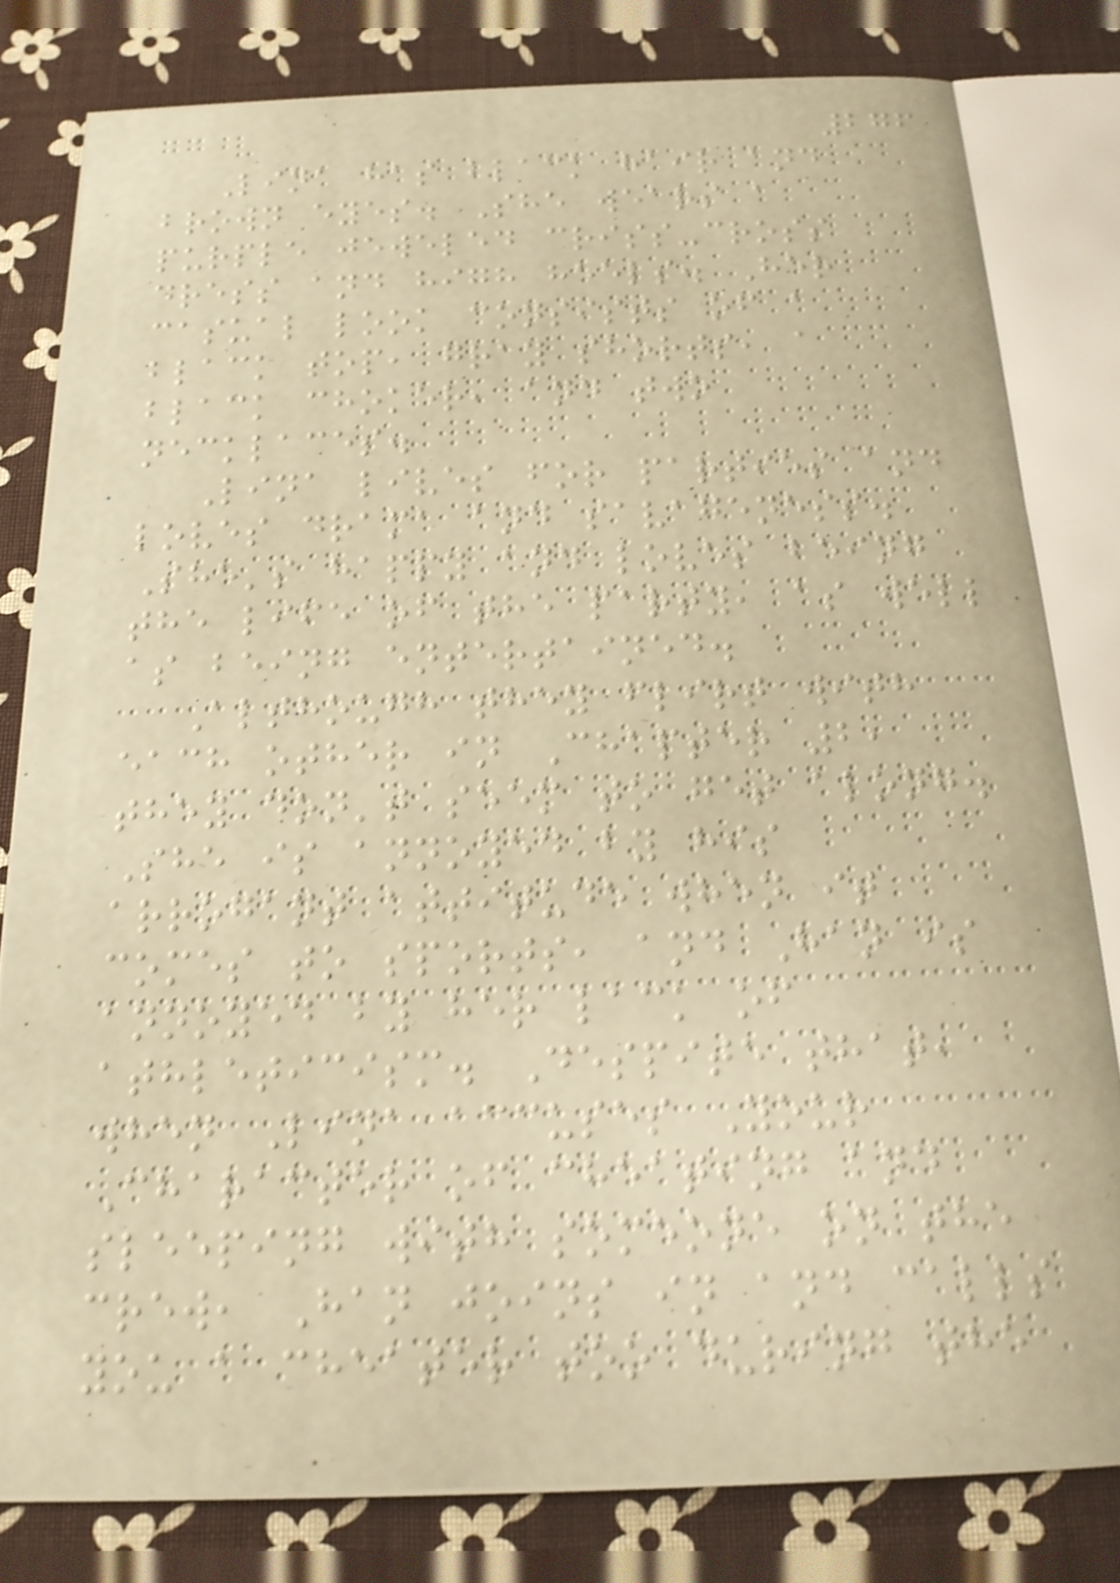276
Lina has black hair and
brown eyes. She wears a
purple jeweled criss-cross
dress and high heels. Her
casual look consists of a
black top, gray shorts, a
black choker, and two
necklaces.
Lina lives for parties and
loves drama and savageness.
She's happy and loves being
the life of the party, as well
as being entertained.
Although they flirt with
each other in Chapter 2,
they don't seem to get along.
She is annoyed by his
arrogant attitude when it
comes to sports, and Han is
annoyed by her lack of
athleticism. Despite that,
when Lina accuses Your
Character of cheating and
sleeping with someone on the
crew, Han joins in and calls
you a cheater too during the
